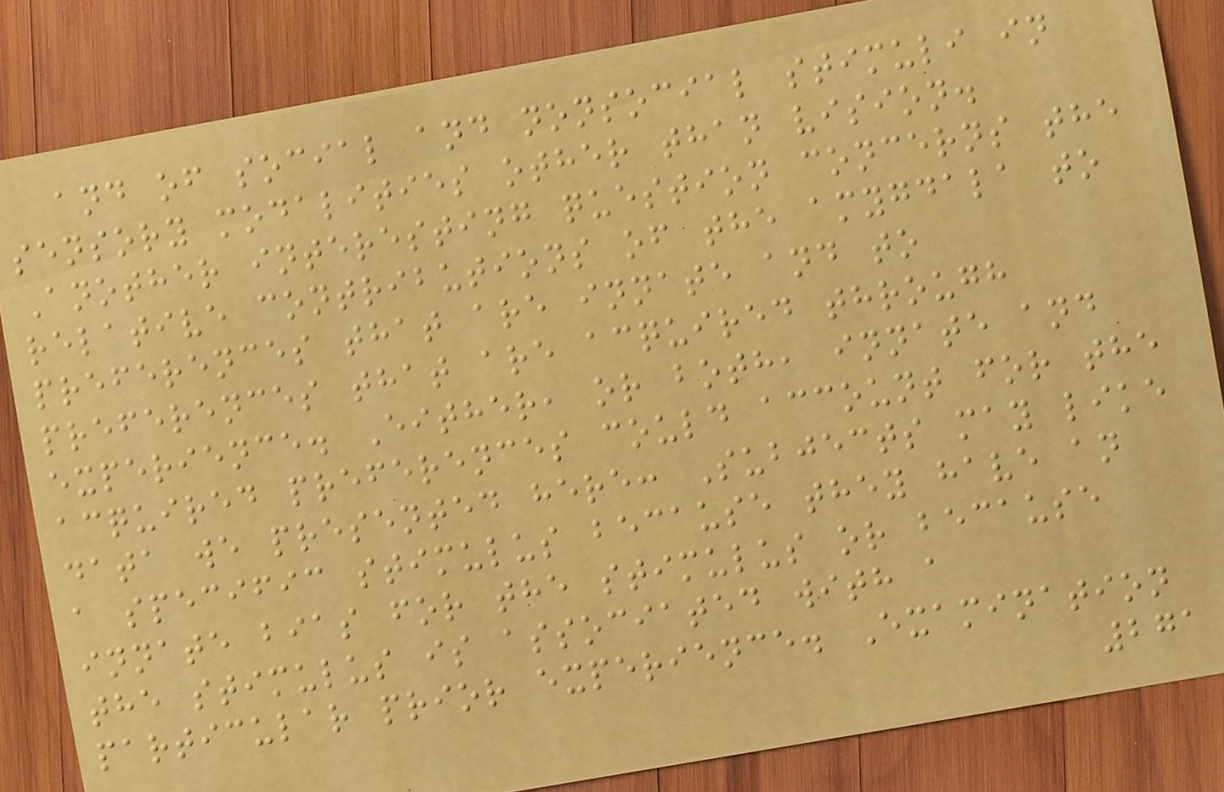and of social and nonsocial stimuli in
sensory modalities other than vision.
Another interesting question concerns the
relative contributions of the amygdala to
preferences that are innate and to
preferences that are acquired through
experience. Either, or both, innate and
acquired preferences could account for the
data we presented here: Subjects may like
a specific stimulus because they have an
innate bias for the stimulus or because
the stimulus is associated with a
particular prior experience. Examination
271
